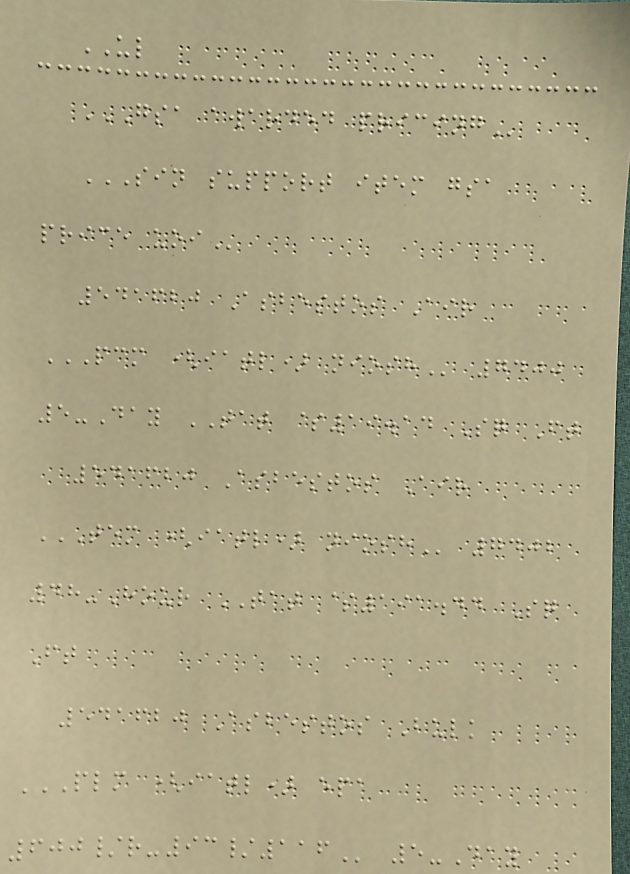UL
GSA AWARDED PRICING
SIN SUPPORT ITEM GSA
PRICE UOI
541620 Asbestos Air
PCM (IATL) NIOSH 7400
5-Day TAT $19.14 Sq Ft
541620 Asbestos Air
TEM (IATL) NIOSH 7402
48-Hour TAT $191.44 Sq
Ft
541620 Asbestos Bulk
PLM (IATL) EPA
600/R-93/116 5-Day
